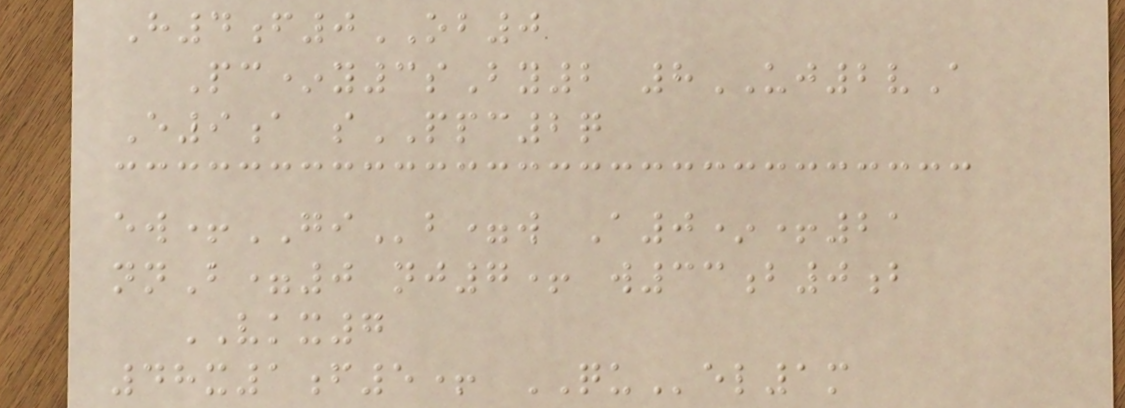H4f0OB0
Pc*y3sBy2 8UJ2vA
E9a sPPC2q
ew+GIb=w A0*+21
nnB=0 nj7+ w33b0b
VKX7
48x1f5+ QUel1m
